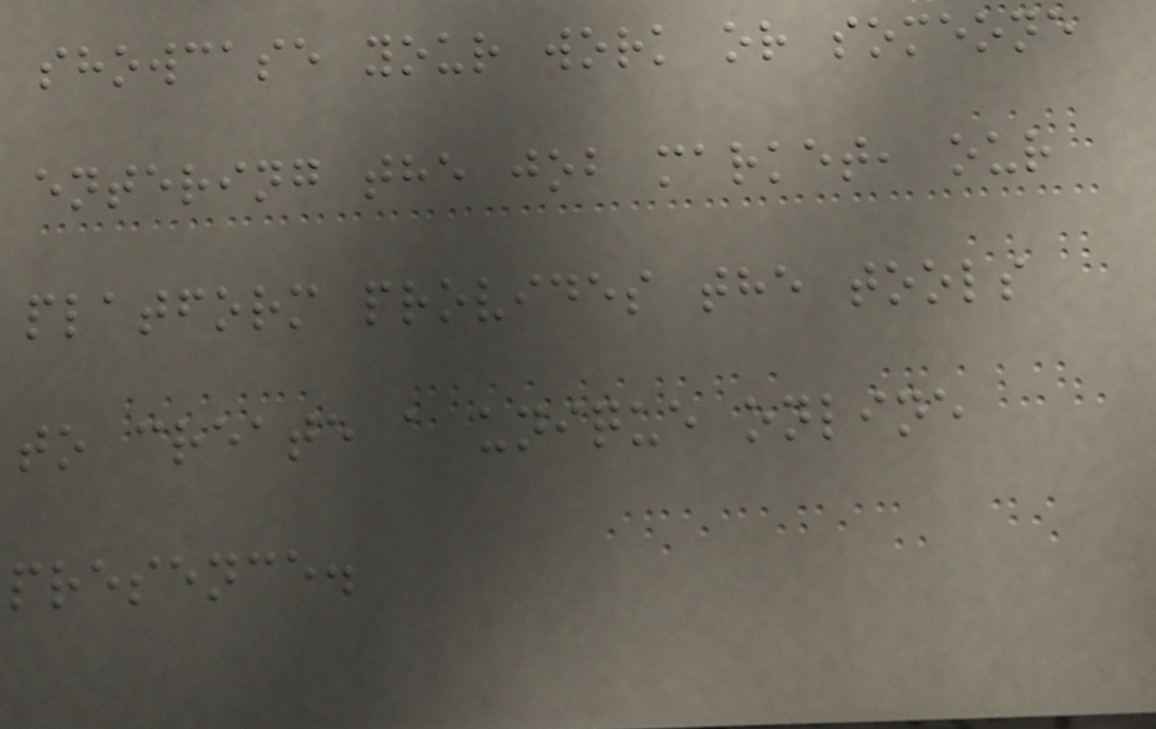showcase your work or someone
entering the job market, our
platform provides the tools
to create a unique online
presence.
